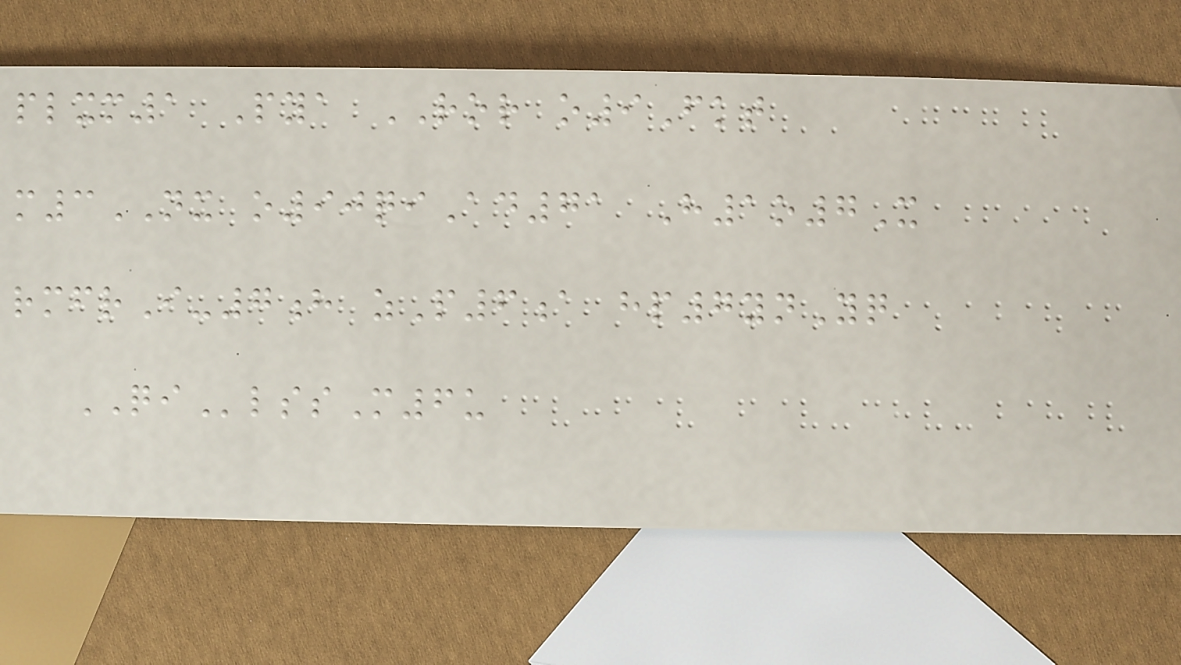plxm1 Pya ROR o9Fkt
m3NX o90qiAd71 H1o7X
rmfrI-7h zP6a hp7ynYq
QIlssM6u
